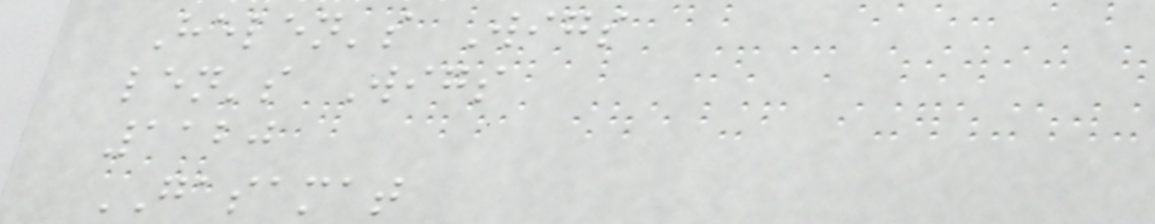Helen's Wigs
len's Wigs
1120
GASAMAT
